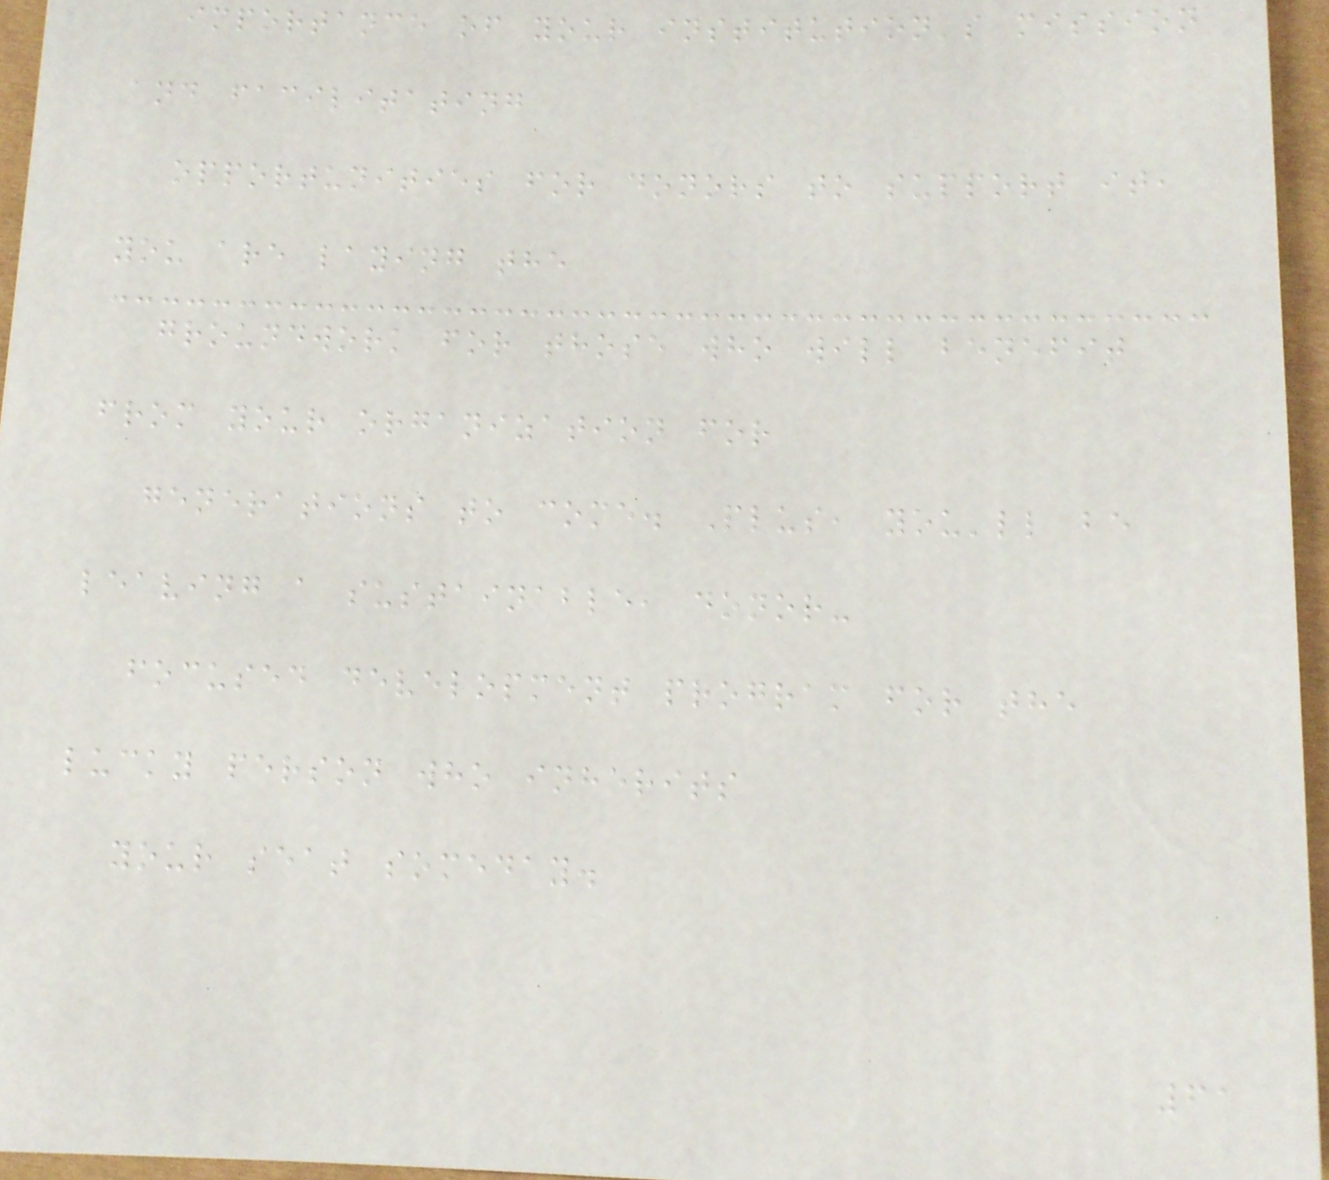importance of your institution's mission
and facilitating
opportunities for donors to support it,
you are laying the
groundwork for those who will benefit
from your organization for
generations to come. Plus, you'll be
leaving a sustainable, donor-
focused development program for the
lucky person who inherits
your seat someday.
61
